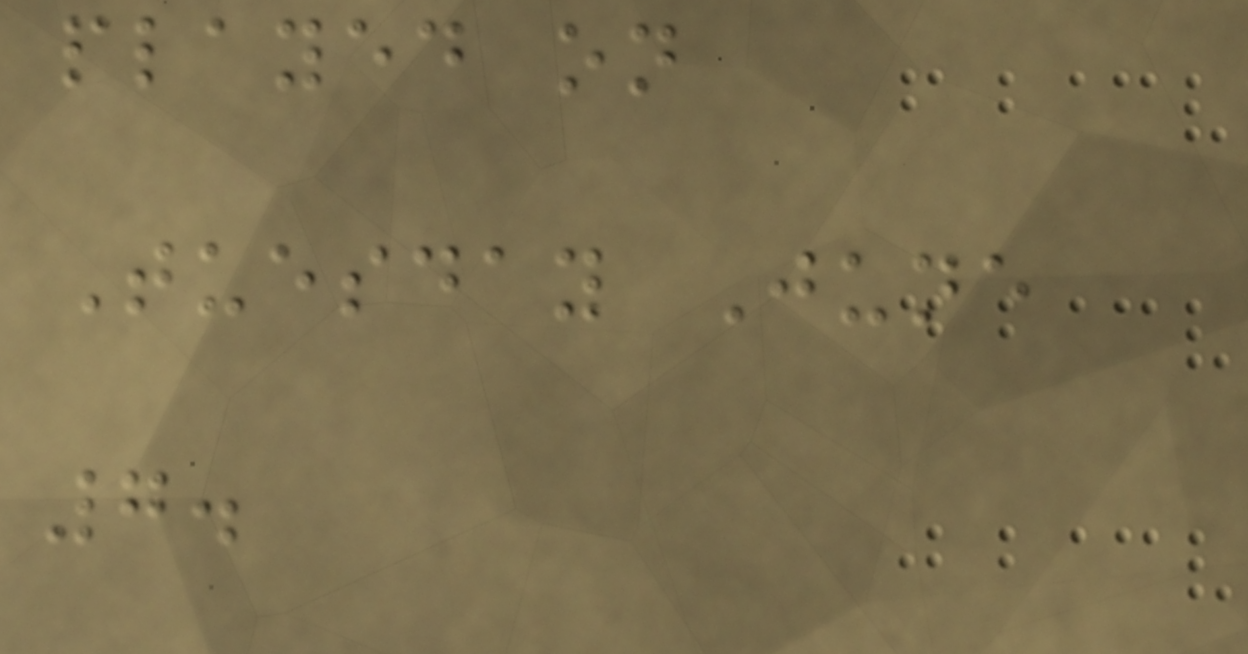played on
Tuesday June
7.
